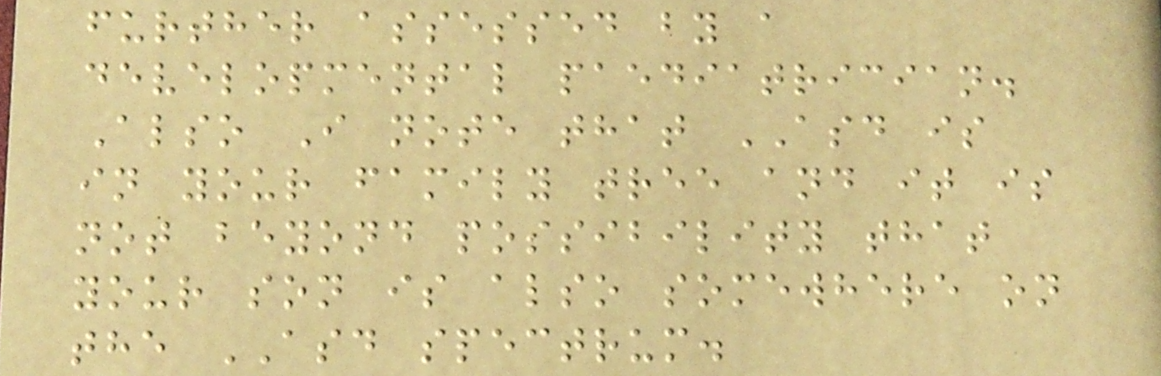further assessed by a
developmental paediatrician.
Also I note that ASD is
in your family tree and it is
not beyond possibility that
your son is also somewhere on
the ASD spectrum.
